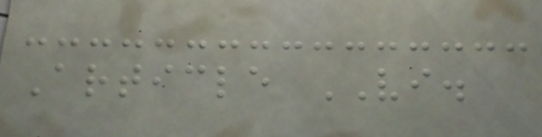Article VI.
